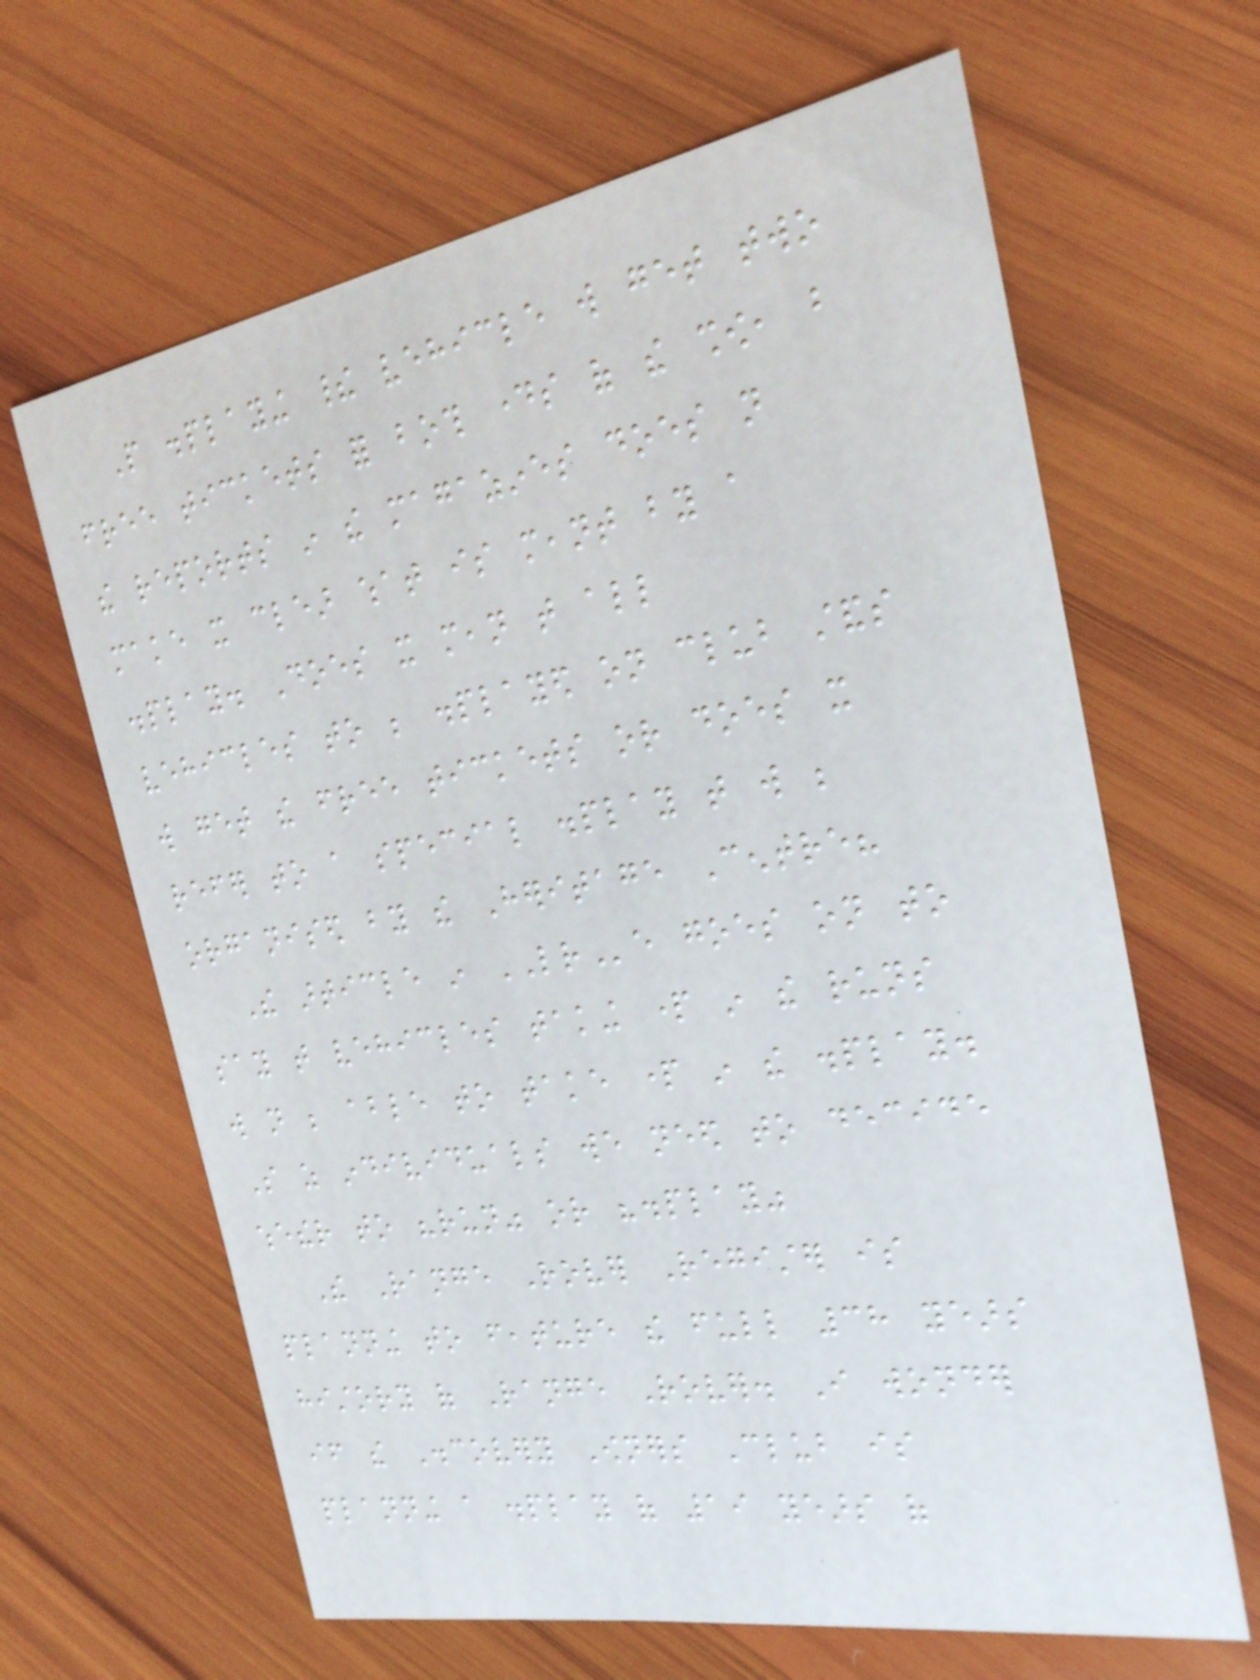People displaying their vehicle will get two
free tickets for both days of the show, but
the reports in the magazines does not
make it clear what is meant by a
display. Does it mean that all
vehicles to be displayed on club stands
will get the free tickets or does it
refer to a special display that will be
organised by the Heritage Centre?
The article in LRe goes on to
say that vehicles taking part in the runs
will not be able to take part in the display.
So as individuals we need to decide
whether to "run" or "display"
The Range Rover Register is
planning to feature the full 38 years
history of Range Rover. I wonder
if the Discovery Owners Club is
planning a display of 19 years of
